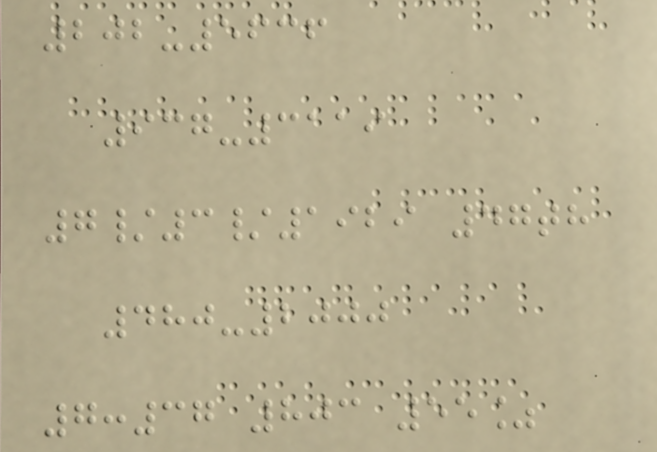202-5636
937-3119
7/3/1929 47th
480-2000
7:37 803 55%
